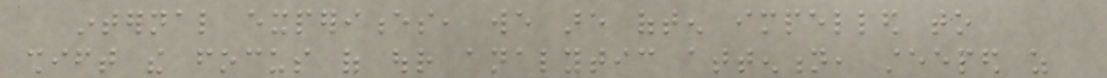internal experiences, we are often impelled to
shift the focus of our analytic attention, steeped as
